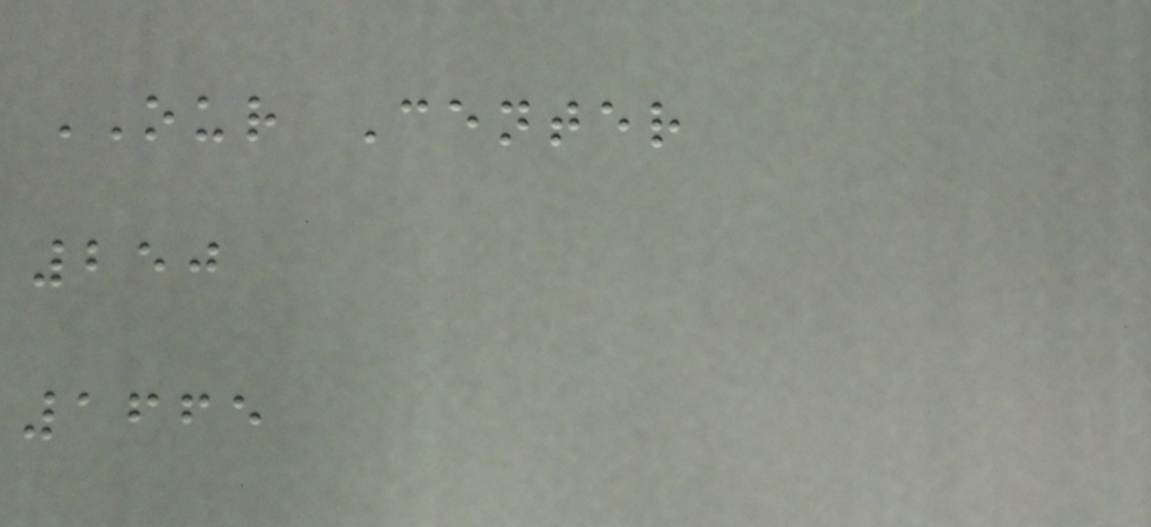OUR Center
250
1665
